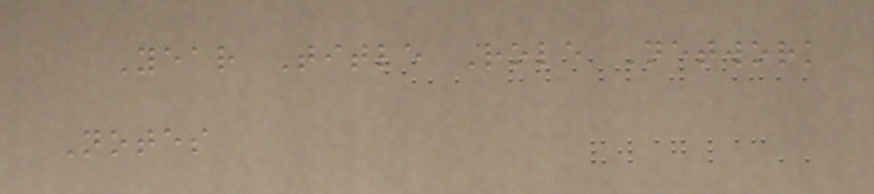Year Title Role Network
Notes
